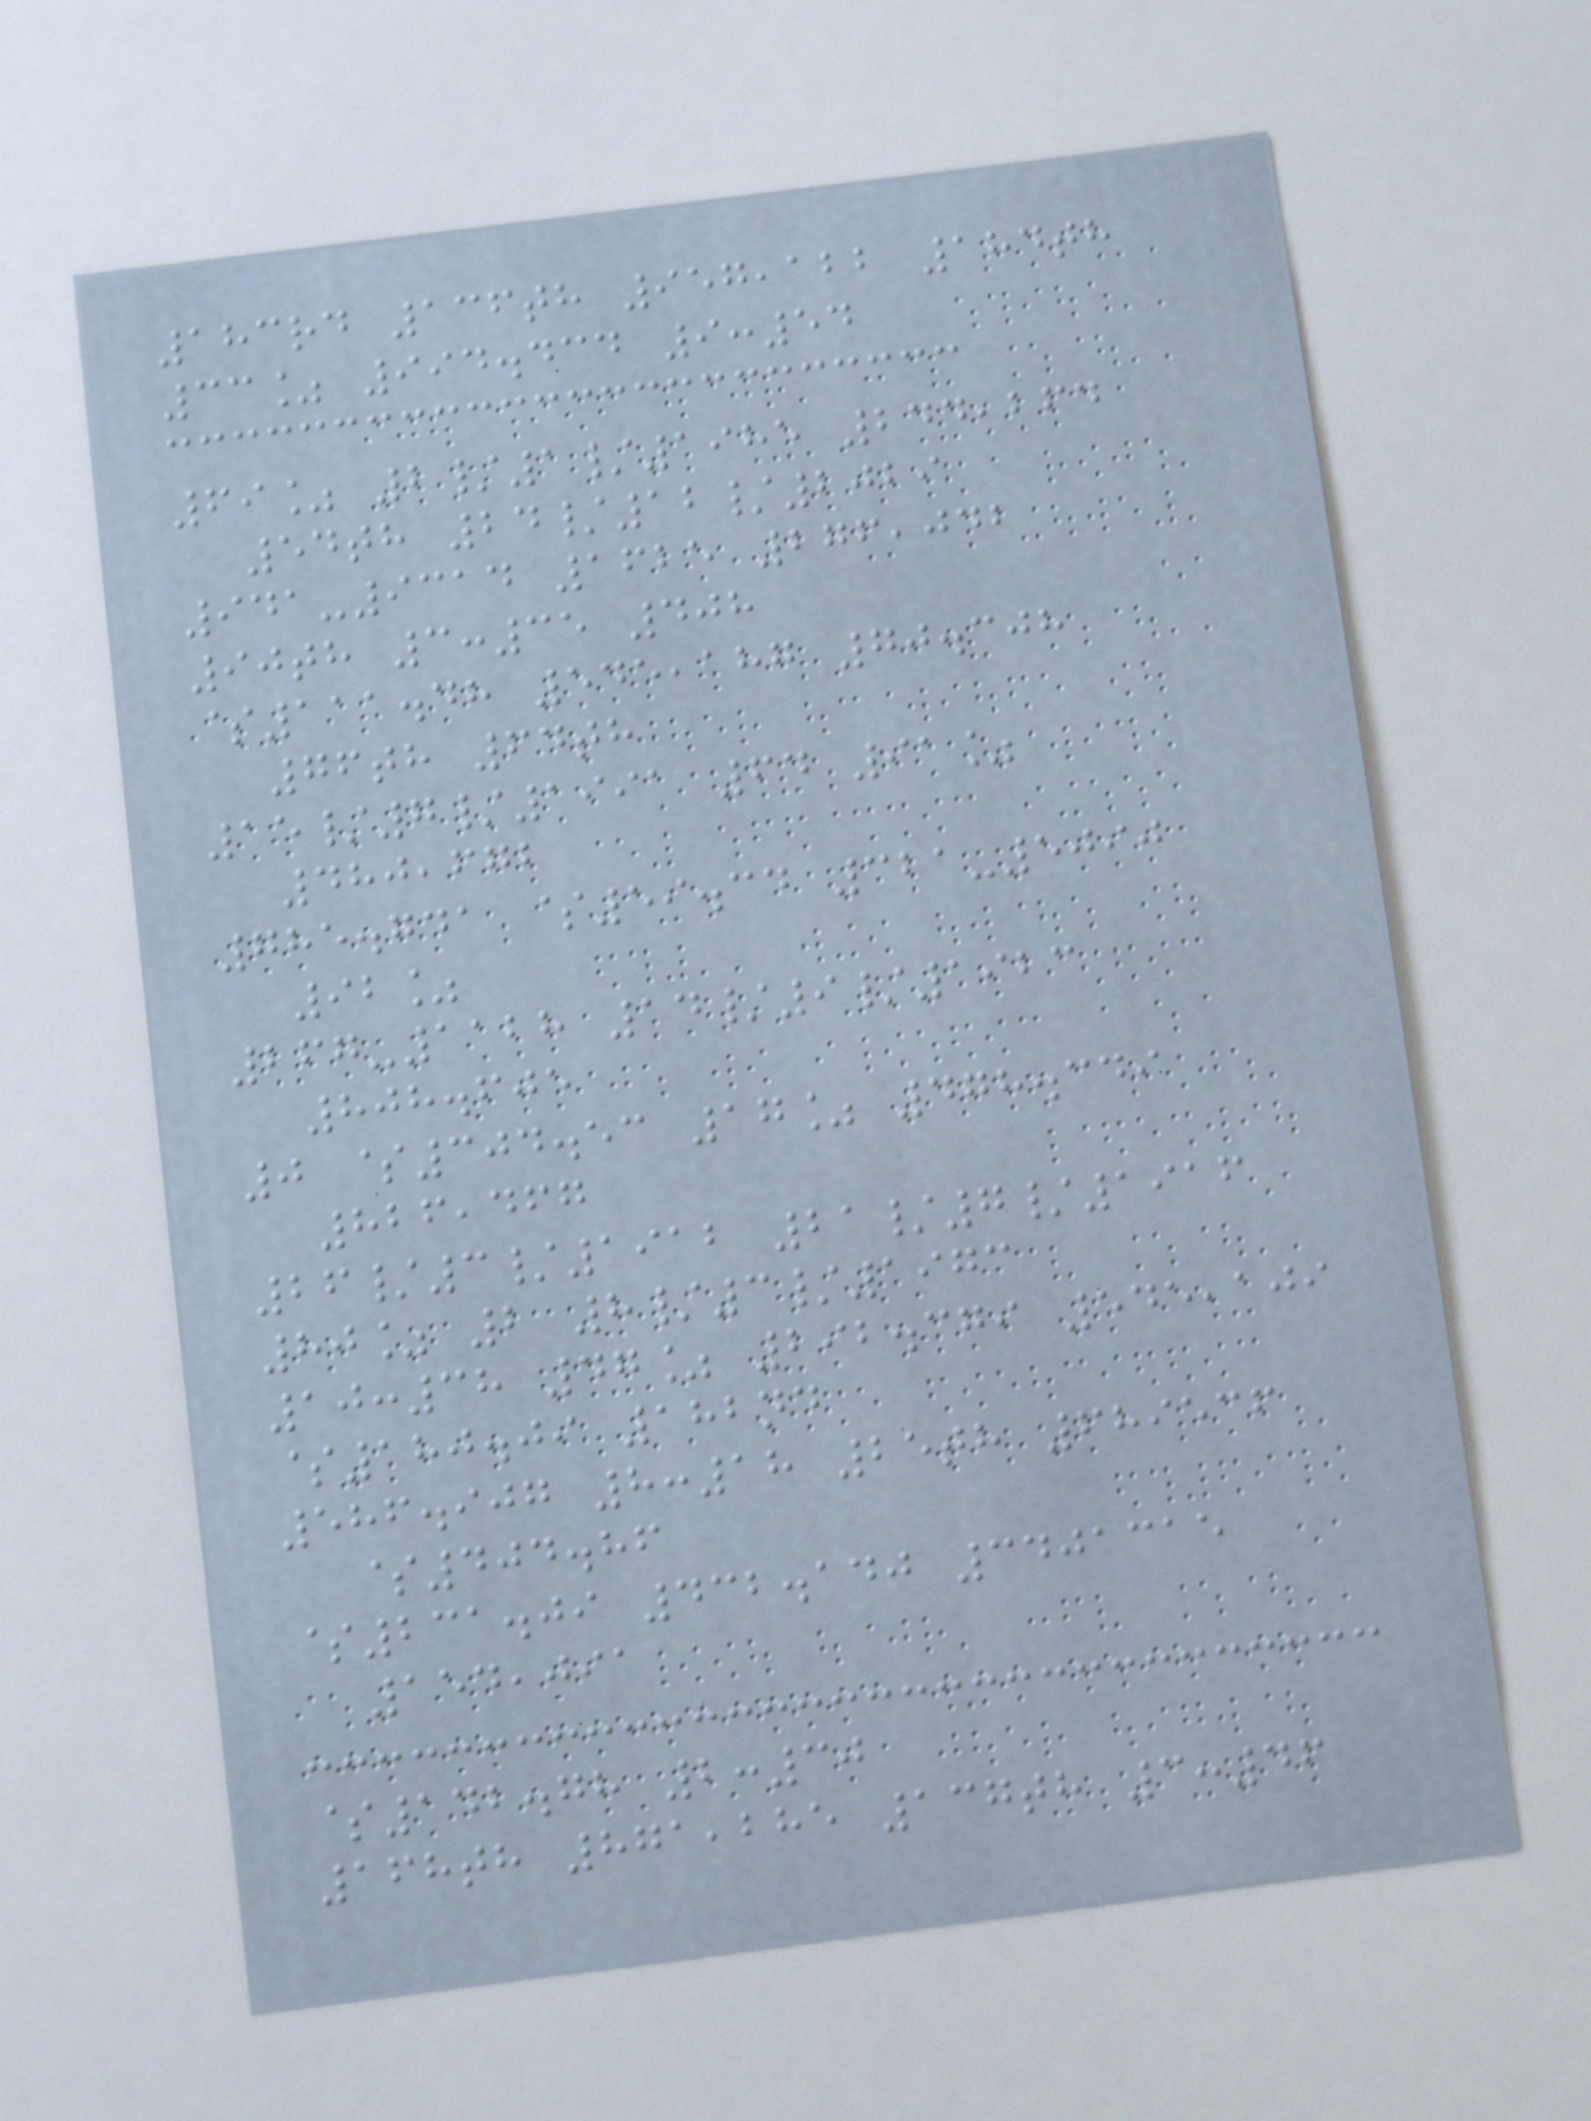183rd 136th 957,122 184th
33% 994.434 9:54
69% 2/1/1985 244,264
54th 24/12/2029
941-9314 1625 276,042
90th 3:35 408
$111.48 545,187 70.308
76th 64th
15/7/1991 64 91%
480,672
785.741 $59.34 321-5090
92%
267-1128 14/9/1923
808.605
0 $304.53 17% 478.349
826,467
26/3/1912 21/7/1916
80% 2 8/3/1973
10:38 47% 292.379 545,109
$180.09 182nd
586.907 8:18 25th 689536
$404.86
$231.09 432.140 3401315
154,091
$142.78 2:30
168th 871,285 137th 3:46
